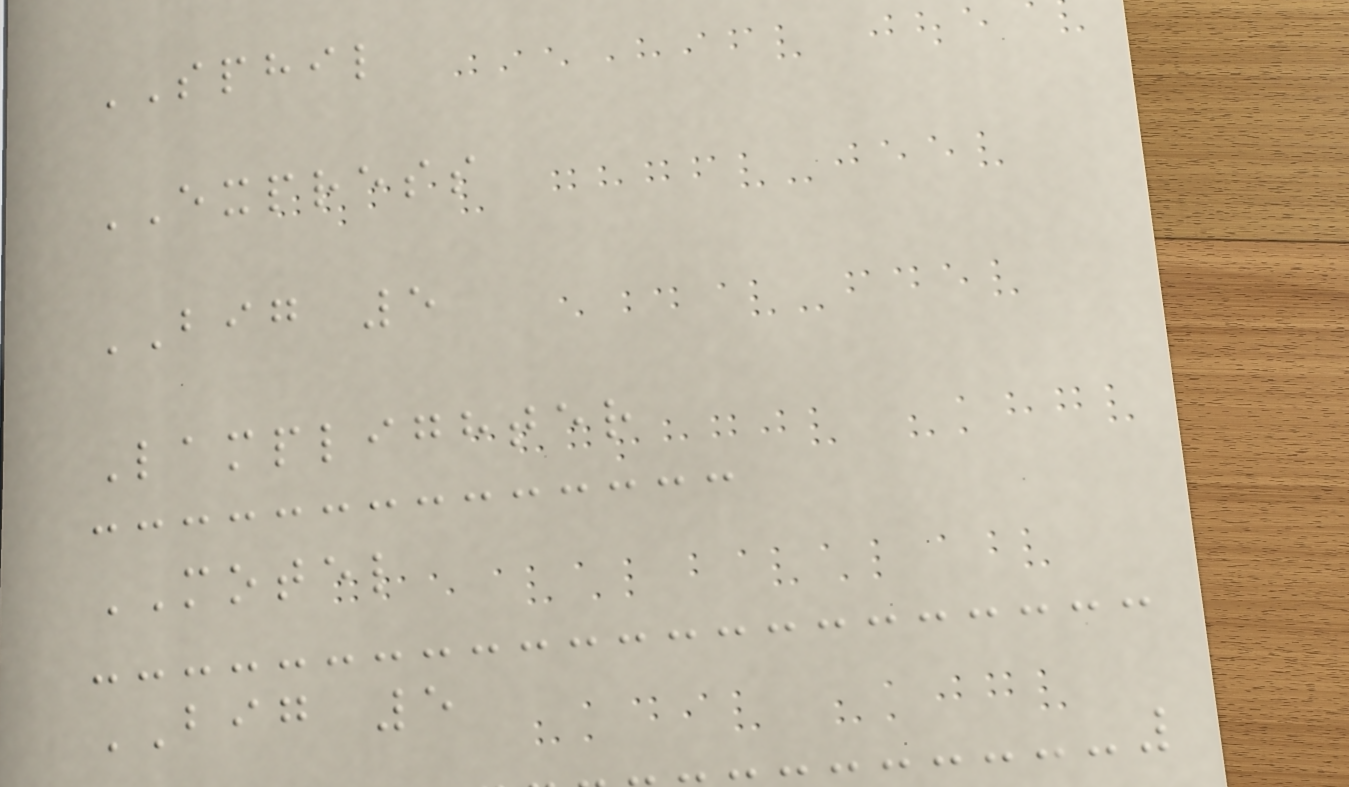SPHIL
EXPRESS
BIG 5
Lamplighter
MOTEL
BIG 5
